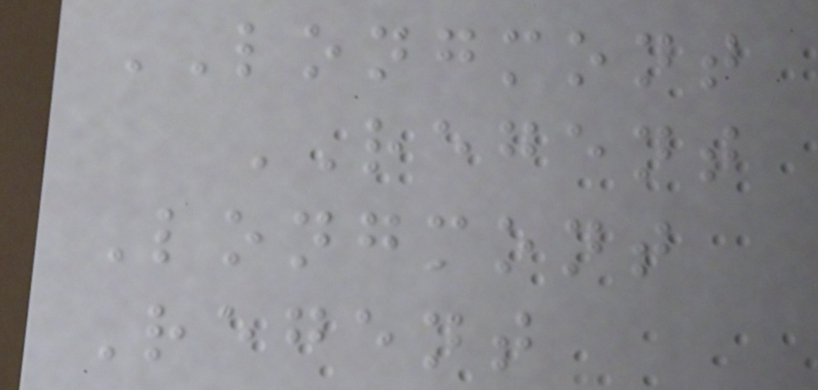LONGMONT
REGENT
Longmont
Regent
